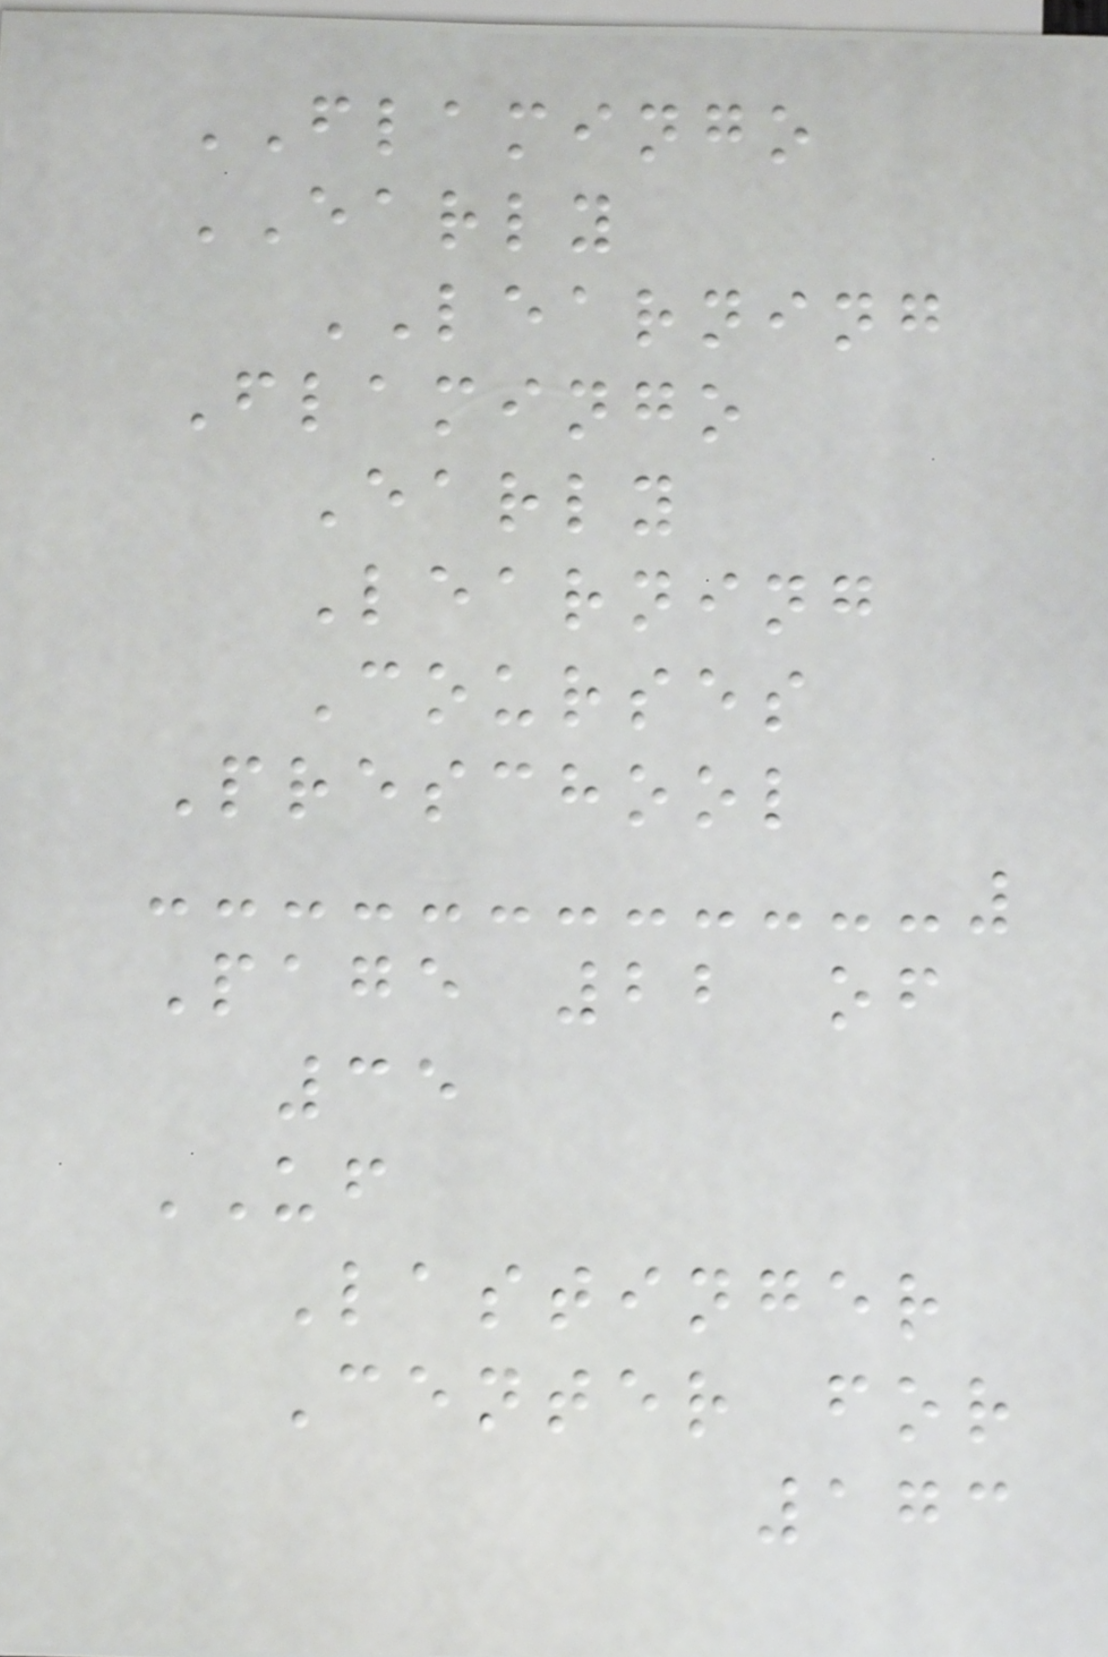FLAMINGO
EARLY
LEARNING
Flamingo
Early
Learning
Courses
Preschool
Page 22 of
35
UF
Lastinger
Center for
173
